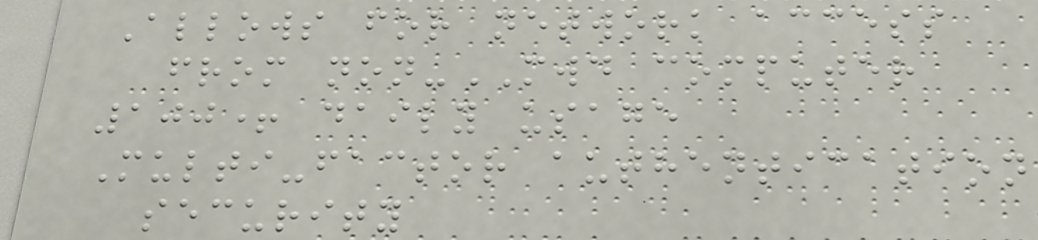Allows for network access
from non-MWD computer
100+ daily usage
Multi-factor authentication
security
